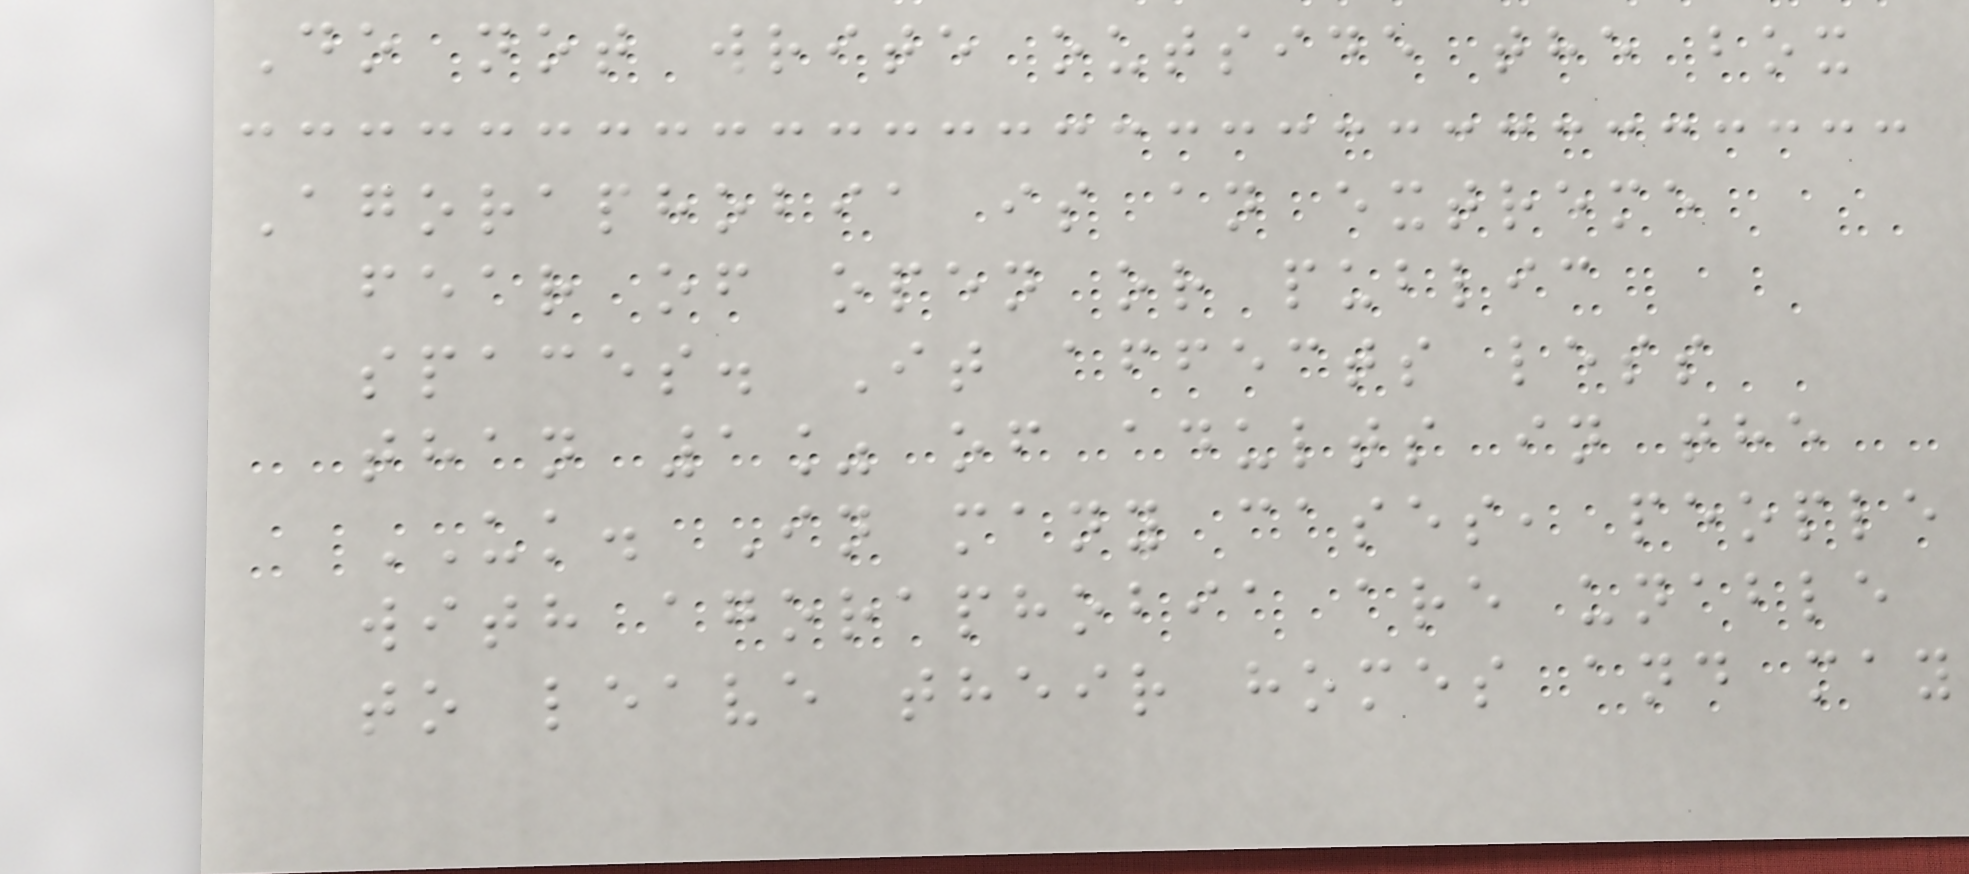Do not write outside the box
Agoraphobia is an extreme
fear of open or public
spaces. It affects less
than 1% of adults in the
UK. In many cases, people
with agoraphobia are unable
to leave their homes and may
